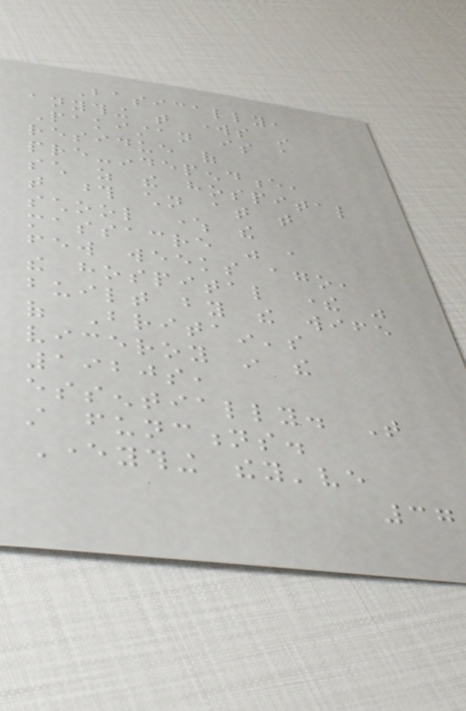Basically,
anything that works in
Pakistan is a
residue of
pre-independence,
such as the hospital
that those children at that
school where the
massacre was a
few weeks ago,
the hospital there was
built by the wife
of Britain's
viceroy in the
1920s,
essentially. That
still functions.
Everything they've
37
